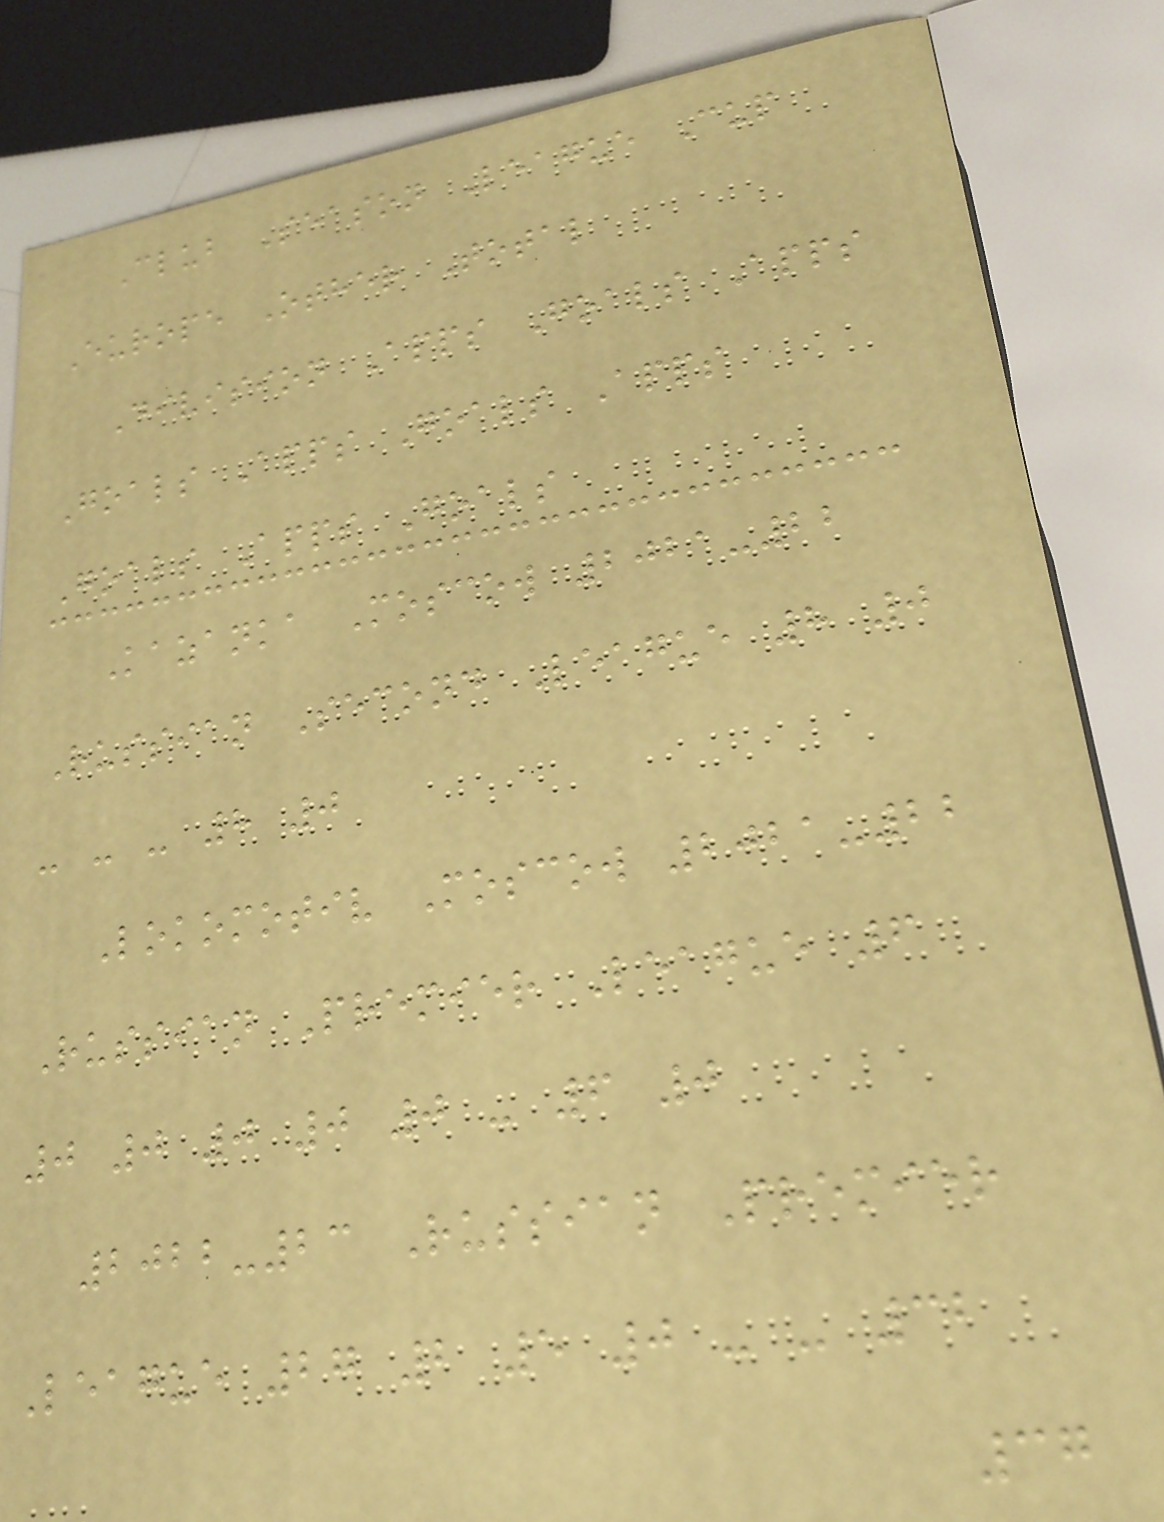Club Season League Cup
Europe Other Total
Division Apps Goals Apps
Goals Apps Goals Apps
Goals Apps Goals
Kazanka Moscow 2021-22
Russian Second League 8 0
- - - 8 0
Lokomotiv Moscow 2021-22
Russian Premier League 6
0 0 0 0 0 - 6 0
2022-23 Russian Premier
League 27 2 5 0 - - 32
37
